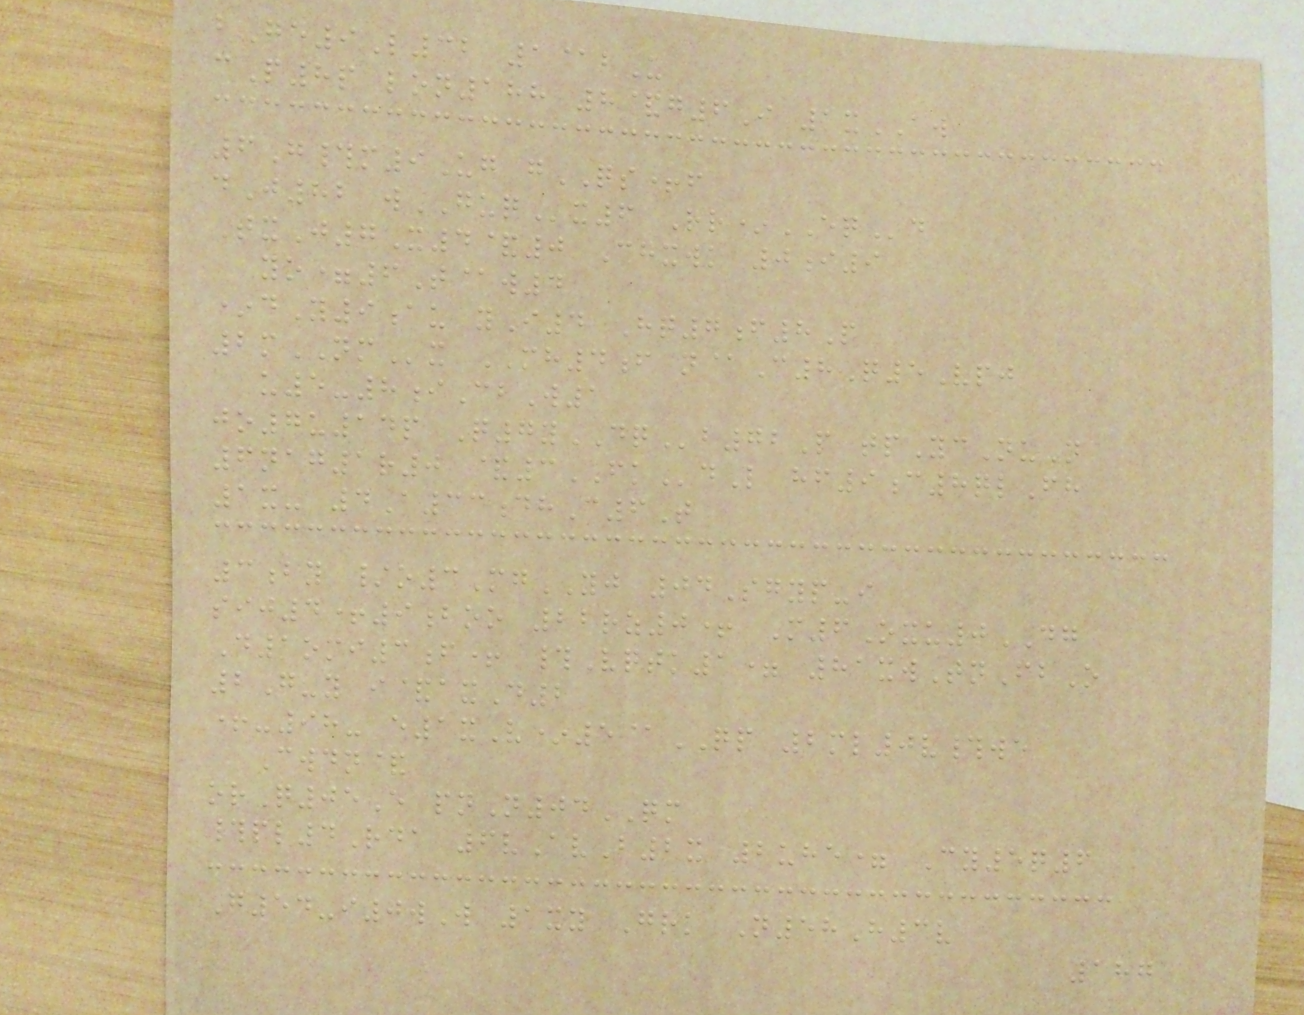bGe9L32 1@bU
cP8p lon188 8&g6I 1xAW
6G#m9Ug gQS+f
dJ82 wGUQx6 Rr*EQd
TxJ7X4&0 Chxwk 0i9
yo=6T@w4
*dY9au yI4 Hq7f8P
2mNMx MH4f n@C8Q5Vpj
u5-8iCbW1
jo7u14p Q7yDQb72P tpYcNuN
6nag1r0 &3FKdL hf9c8qlFh
1x- 4A33dhC6T
3by /o3MgYJ 04Sgyp-i
sij4+9boo 22rz0+ M6Oxu0DG
D1omi3f+ #Vqtk1= 81xwTnFbO
2G-y i&axD2
+-98- e1xV*5@QP 2ml0v#we
Cwdn&
orQ05E pnN04QM
#pl4Rda 6vAvB2x 2uhe= Cy5q6
G54-i0wW 1xy Grk N58H3v
187
